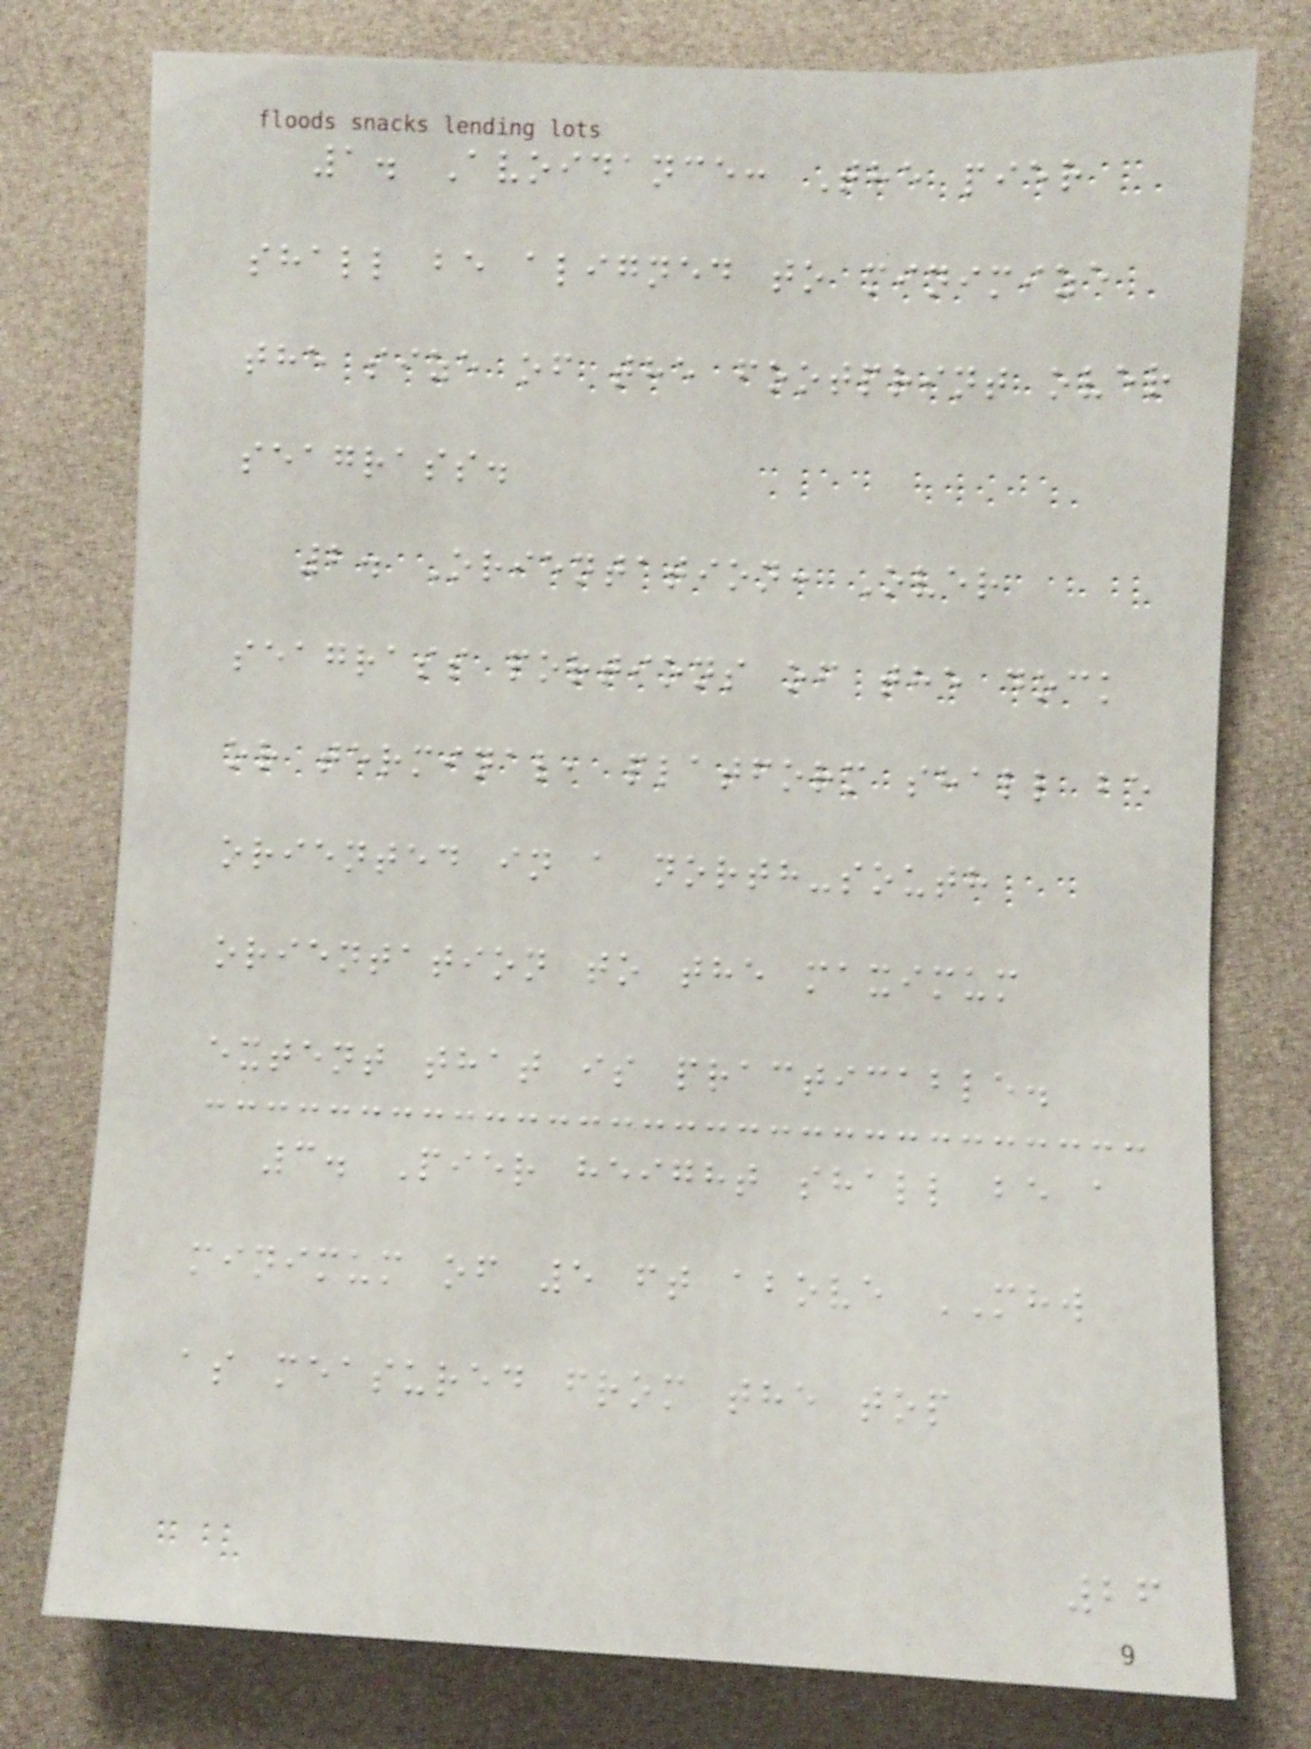1. Avoidance: The pier
shall be aligned to minimize
the size of the footprint over
seagrass.
2. Orientation: Over
seagrass portions of the dock
or terminal, platform shall be
oriented in a north-south
orientation to the maximum
extent that is practicable.
3. Pier height shall be a
minimum of 5 ft above MHW
as measured from the top
26
